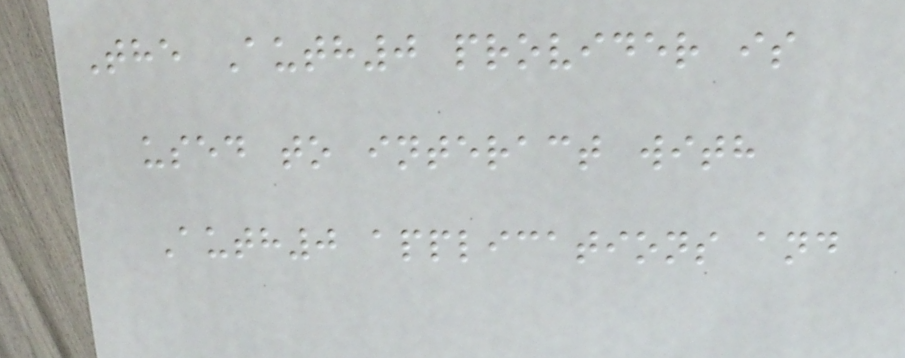The Auth0 provider is
used to interact with
Auth0 applications and
